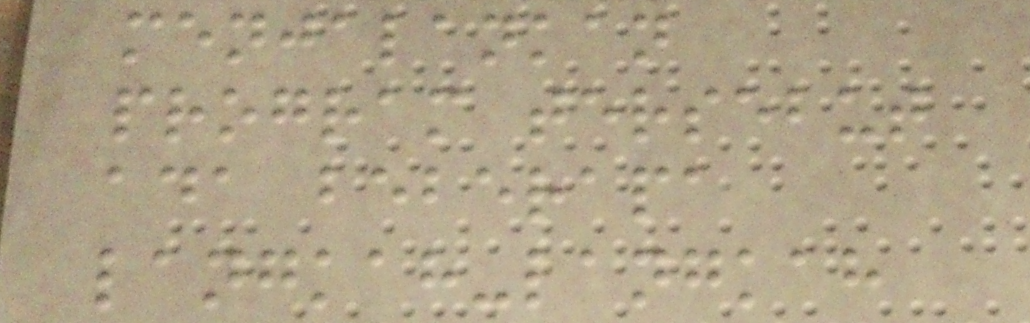menjalankan
program tersebut
ada beberapa
langkah-langkah
